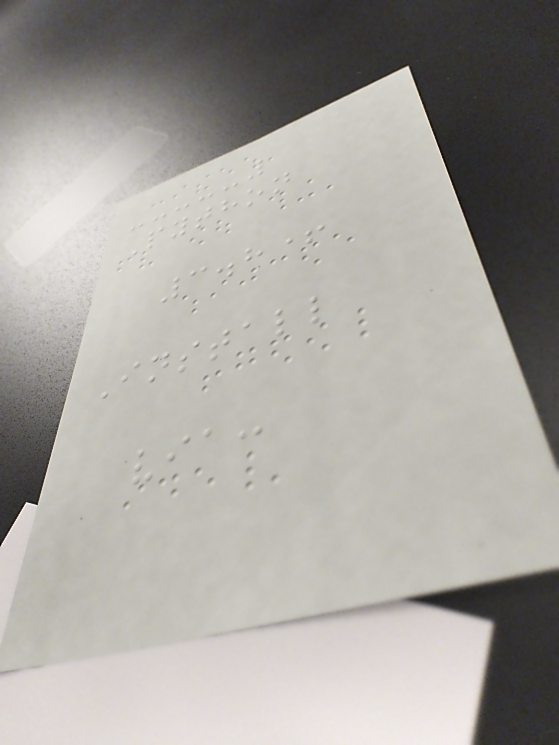Python
3.8+
Install
via:
